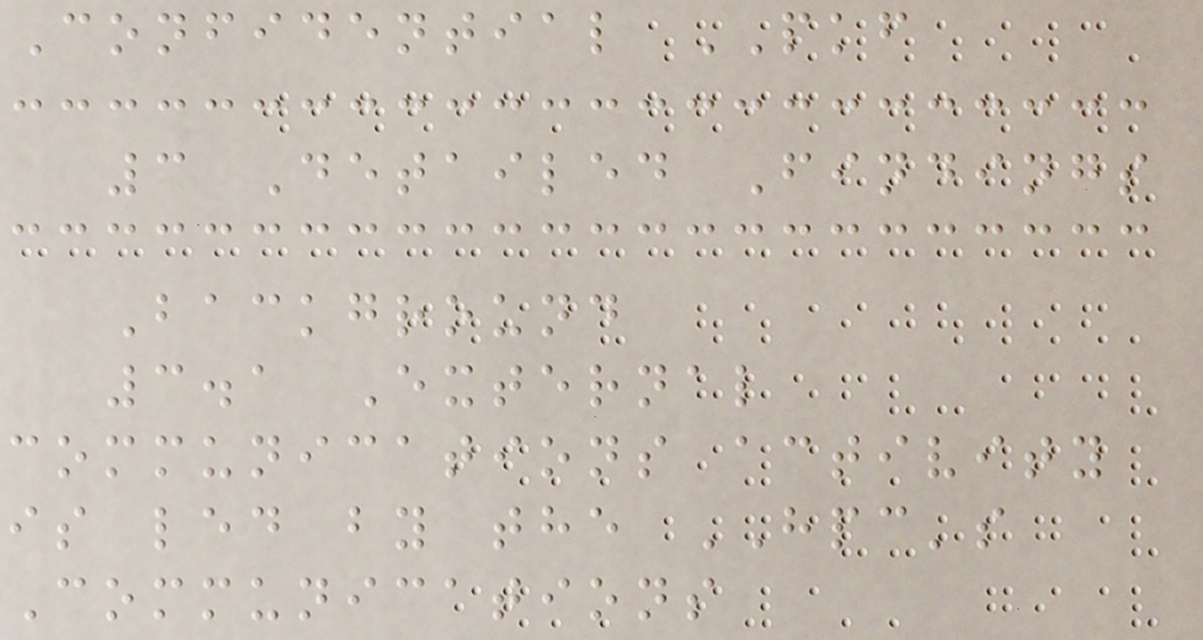Confidential PKF
3 Detailed Findings
Background
3.1 External
communications activity
is led by the HPC's
Communications
